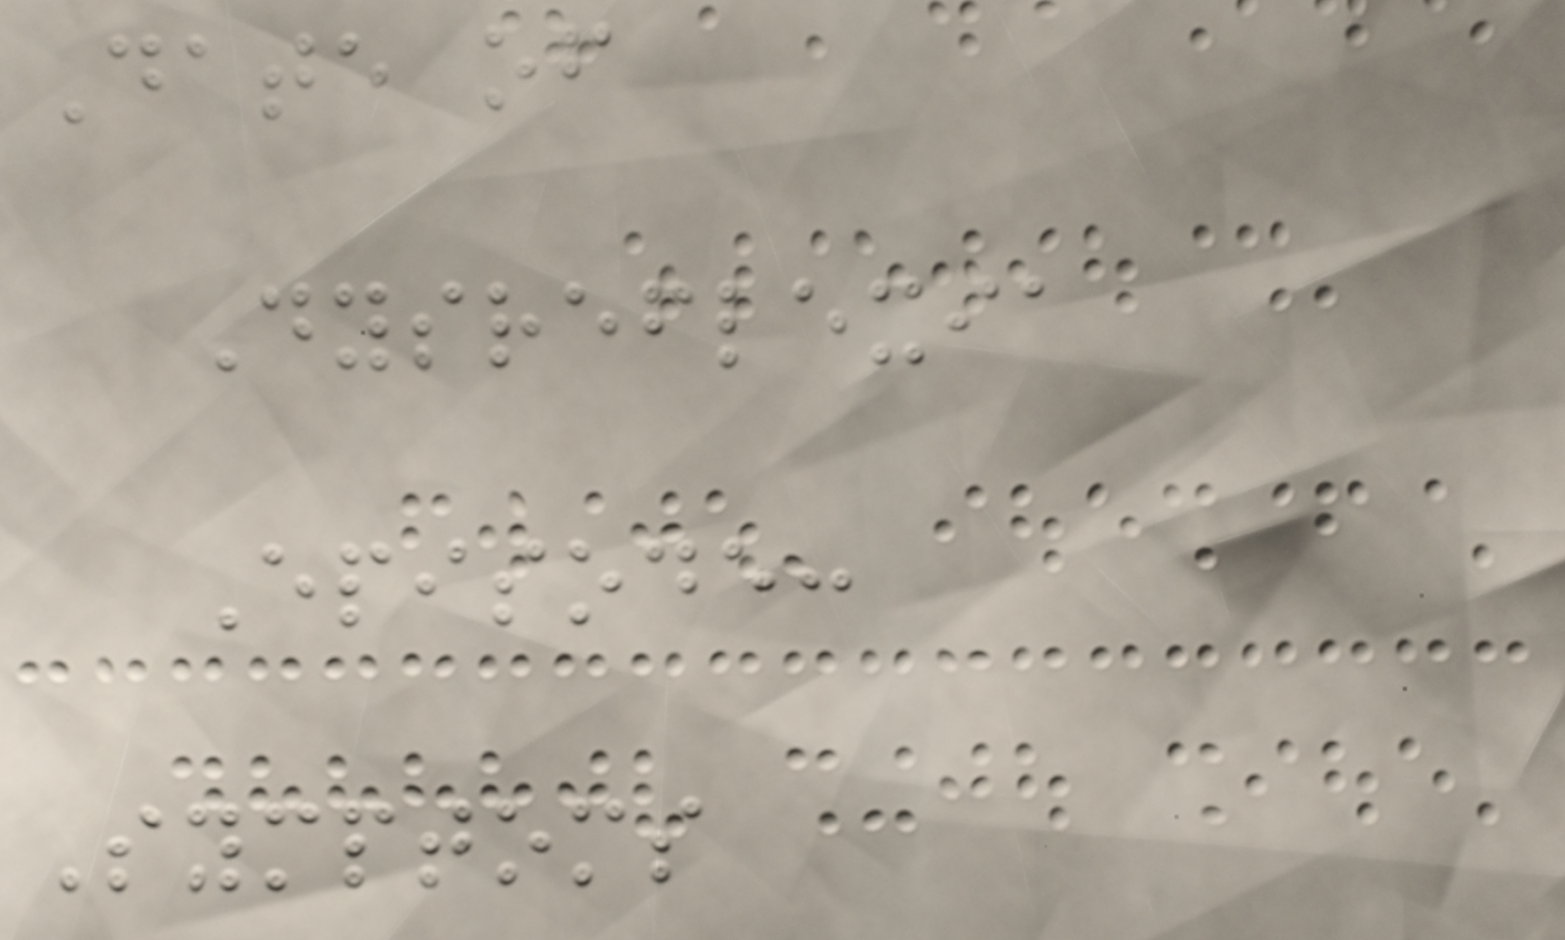Date of
Dysreflexia
Episode:
Symptoms
